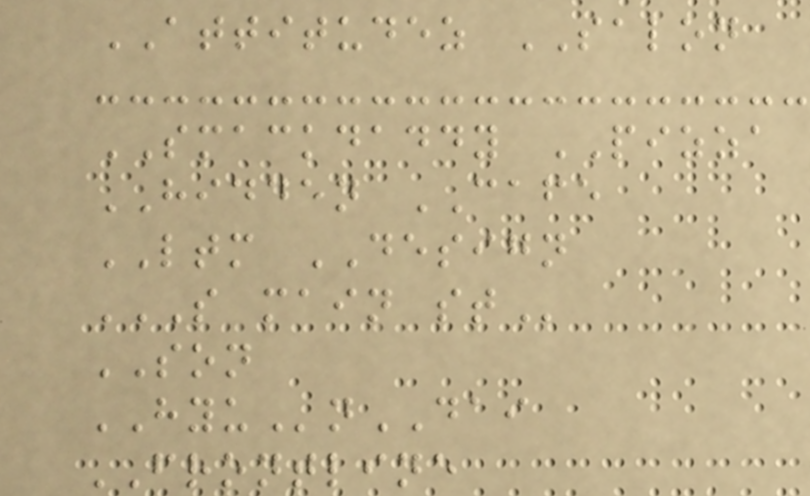ATTITUDEZ SALON
SMACKDADDY PIZZA
HIDDEN CAFE
LTM DESIGN
S MAIN ST
SON
HYUnDAI
FRONTLINE
